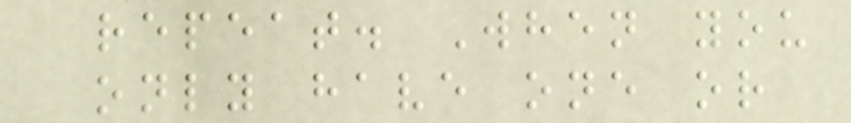repeat. When you
only have one or
